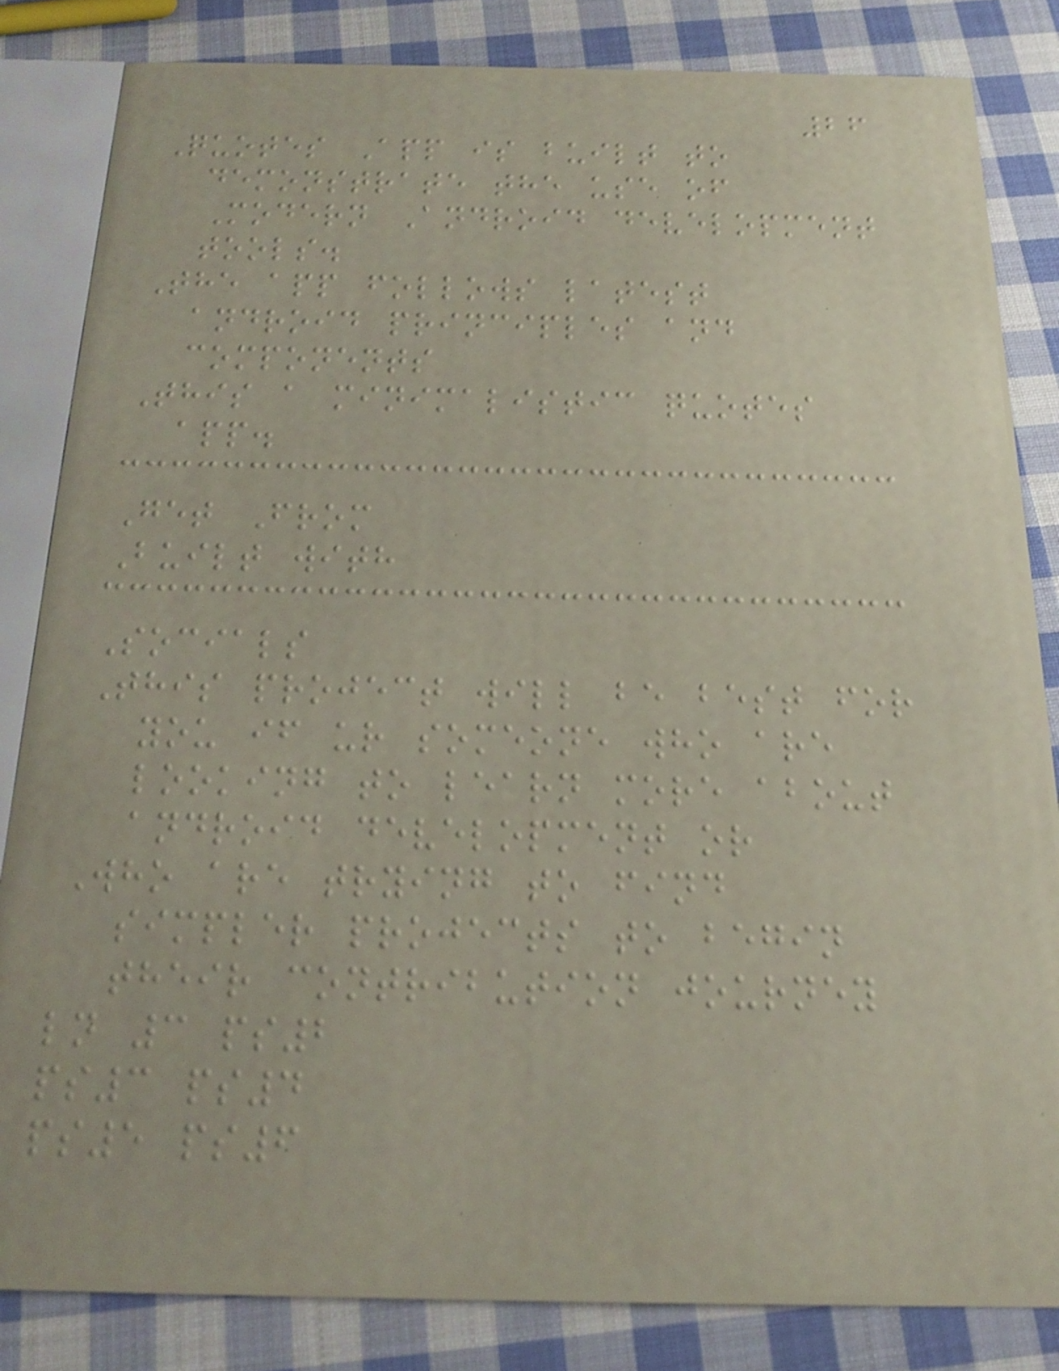26
Quotes App is built to
demonstrate the use of
Modern Android development
tools.
The app follows latest
android principles and
components
This a minimalistic quotes
app.
Get From
Built with
Socials
This project will be best for
you if ur someone who are
looking to learn more about
android development or
Who are trying to find
simpler projects to begin
their contribution journey
ln 3 ps2
ps3 ps4
ps5 ps6
